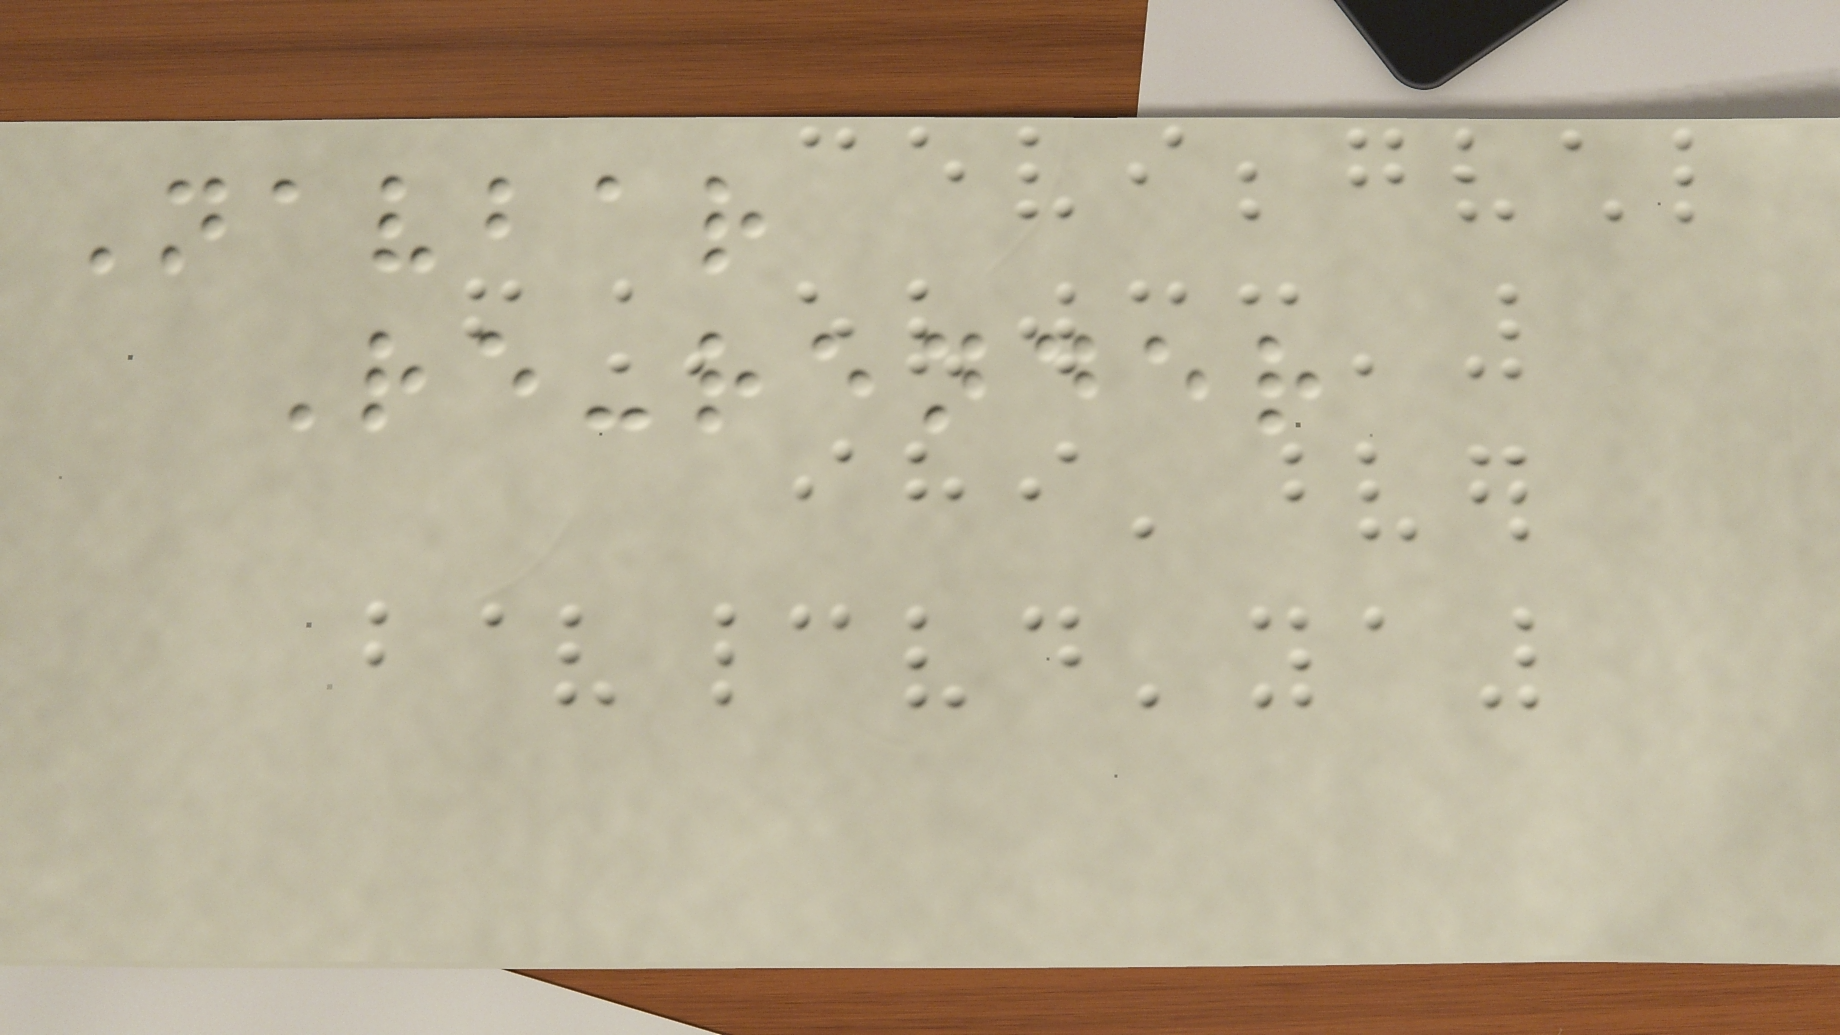Navbar
Re-render
